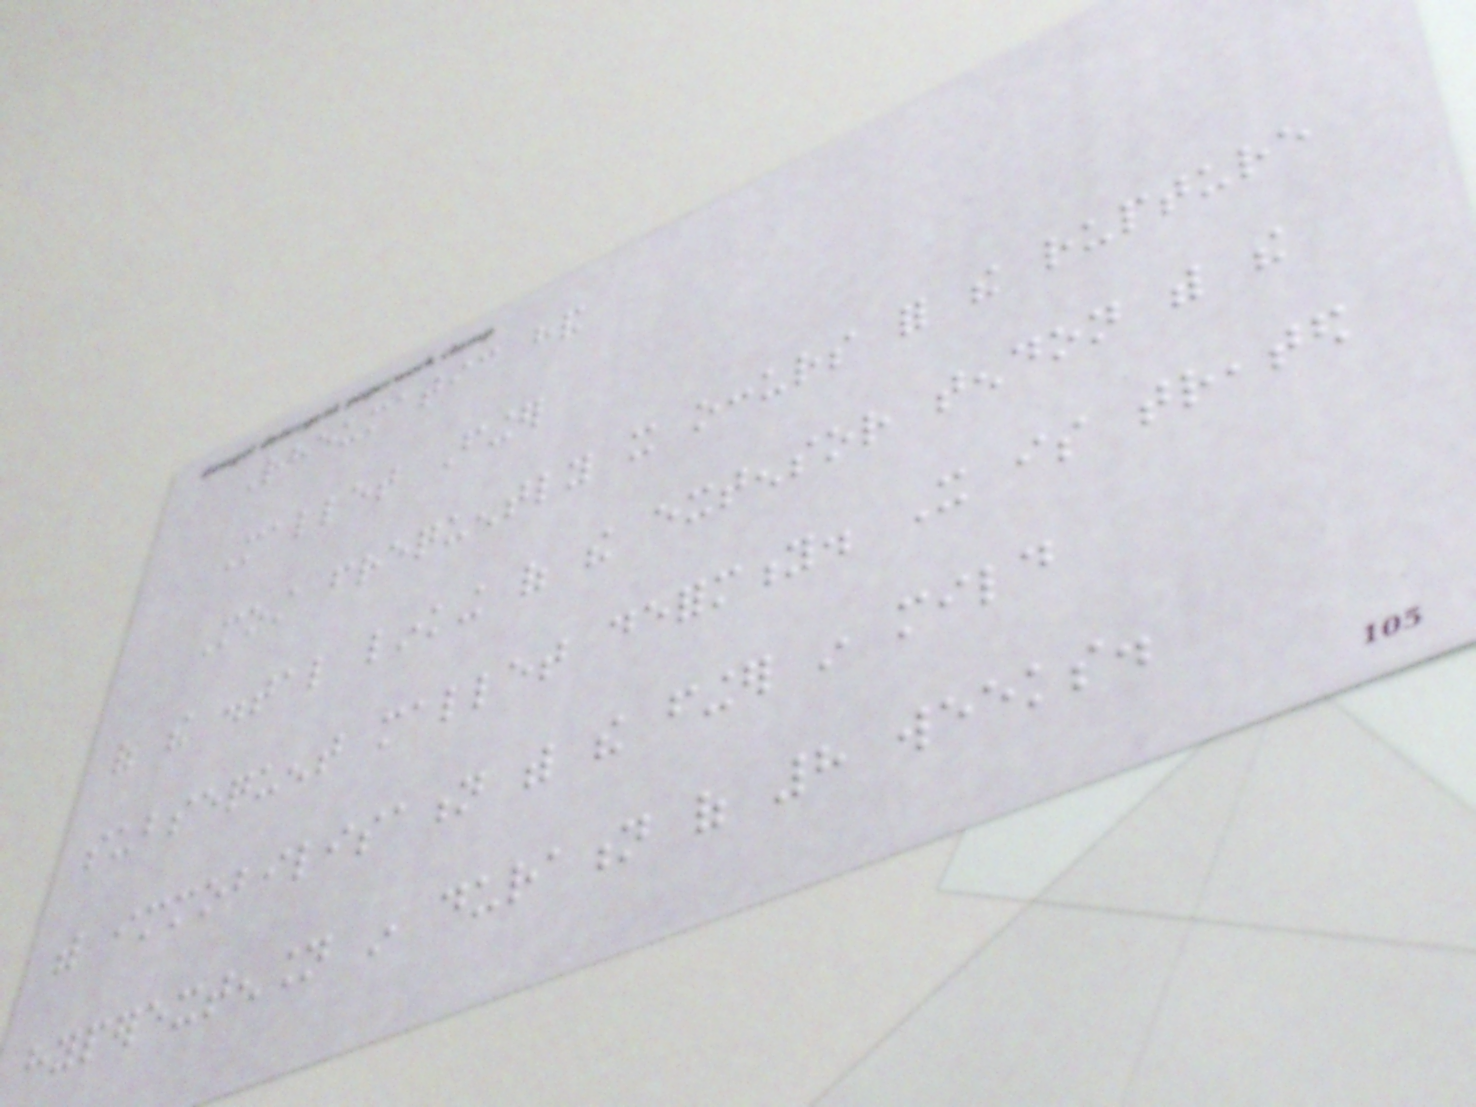Rheumatic hand
Mallet Finger
Most frequently it occurs for the rupture
of the distal linking of the extensor tendon with the
subsequent mallet deformity. It is treated
with immobilisation with the finger in mild
hyperextension in duration of 8 weeks.
